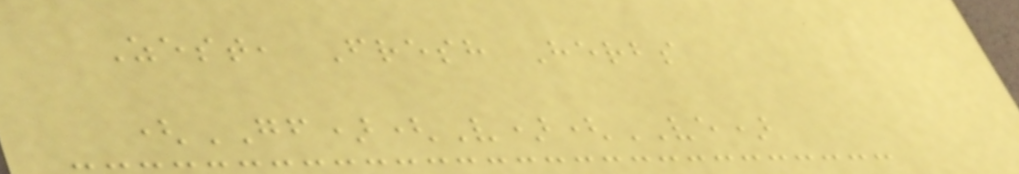Zest, Fresh Herbs
(GF)(V)(VE)
